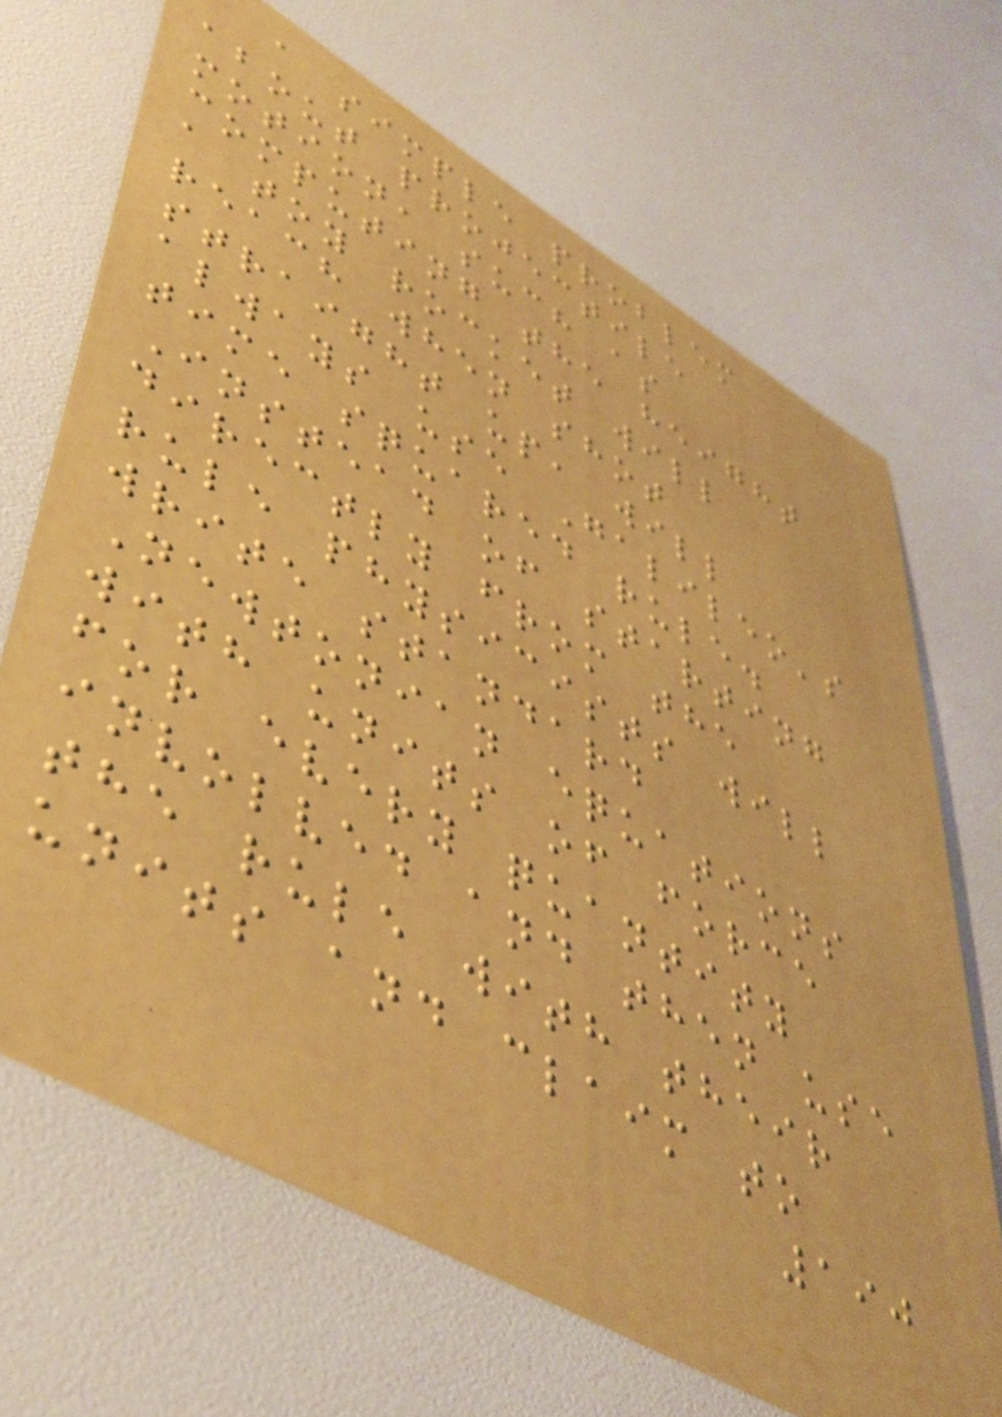a simple problem
about projectile
motion, such as
computing the height
a toy rocket will
reach when shot
straight up, will
always use Galileo's
time squared rule.
Instead of starting
directly from the
rule physicists will
write standard
Newtonian equations
with units of force
for every quantity
involved and then use
the rule with their
units and claim to
190
